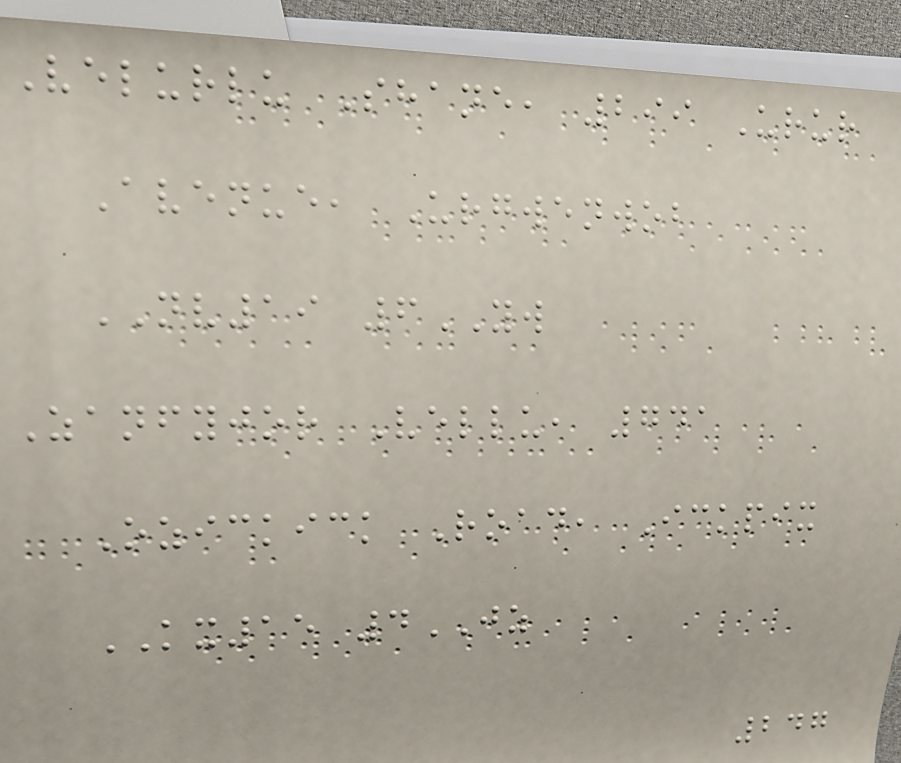Velurlu Shane, 299 Urur
Avenue, Urgwenwob
NV19 6YW
Zanfyjor Vellu, 741
Ozickick Road, Ickpix
KX15 4JZ
247
